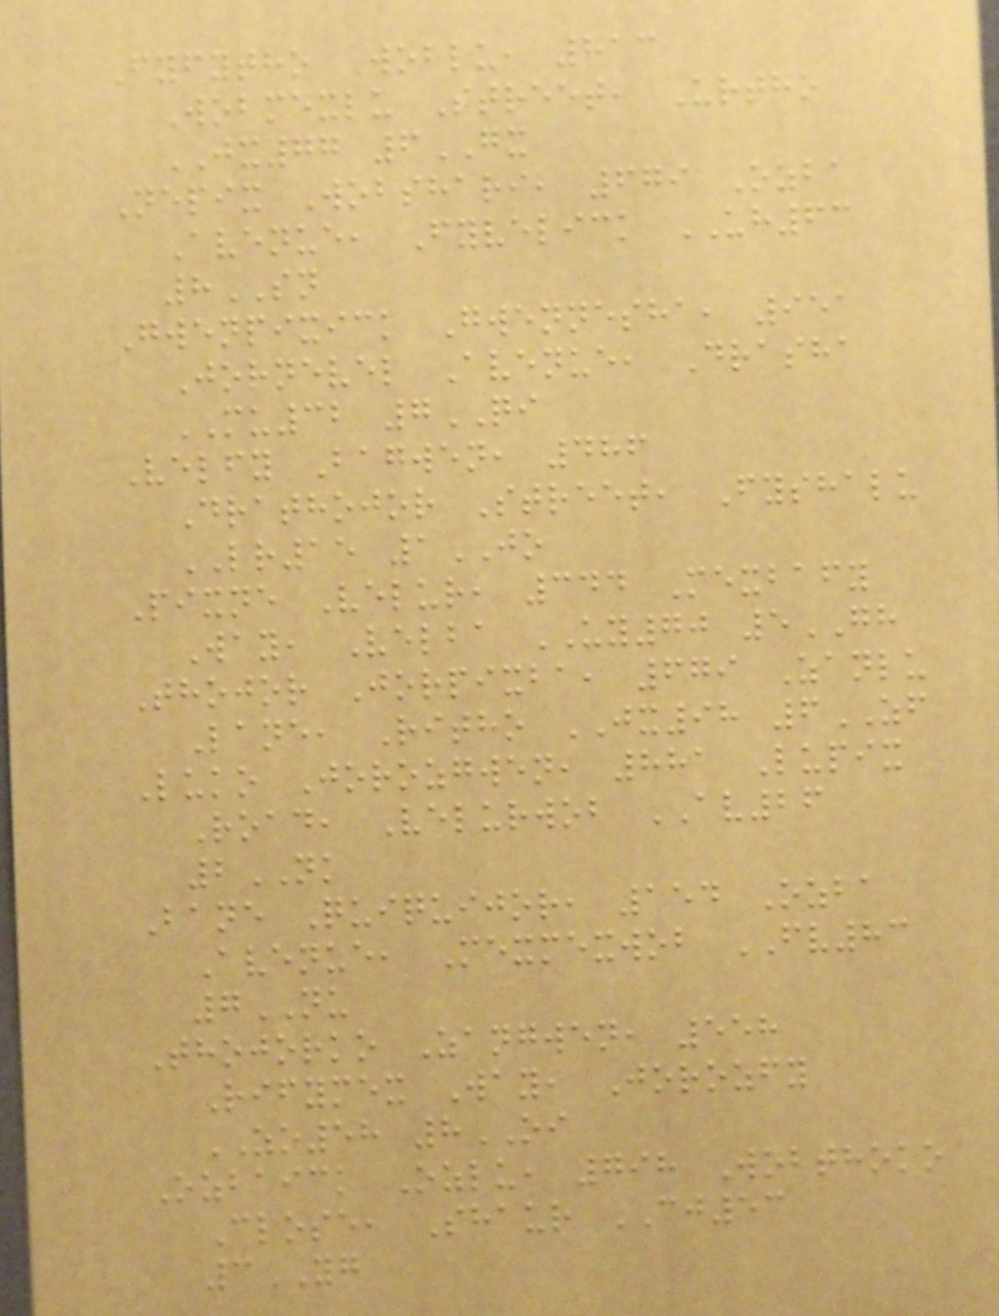Fyfytho Woblu, 813
Wobmexlu Street, Urtho
JX77 6GX
Nepix Wobshari, 679 Ozba
Avenue, Fyvelick UH63
8SN
Gwenpixick Gwennesha, 951
Jornevel Avenue, Drasha
MU32 7QI
Velfy Bagwen, 486
Drathojor Street, Fyshalu
LR15 1JO
Pixne Velur, 344 Mexbafy
Way, Velba UY70 5GH
Thojor Jorpixba, 679 Zanlu
Lane, Ritho JX98 6ZF
Luko Jorozgwen, 881 Lupix
Road, Velurwob AV26
2NK
Bane Quiquijor, 154 Ozba
Avenue, Mexmexwob FV83
7NU
Thojorko Zangwen, 558
Rifymex Way, Jorozfy
ZO58 8OI
Ozbaick Ozlu, 798 Wobthoko
Close, Shaur CJ53
3YG
